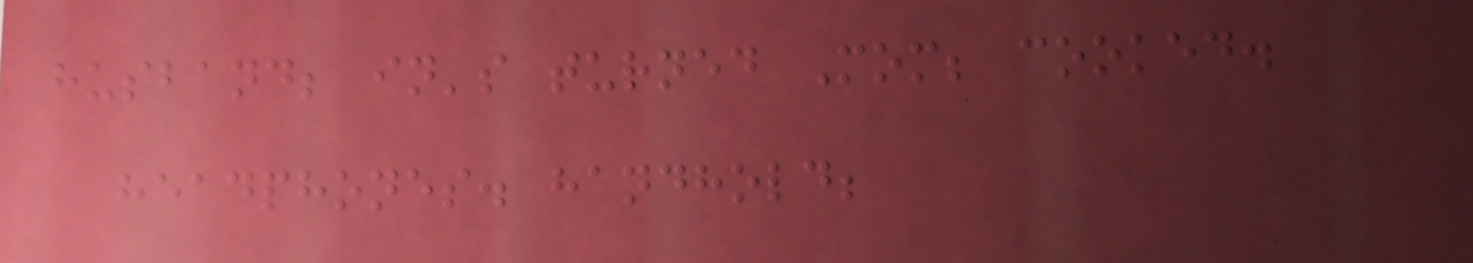husband; in's turned Mom; cooked.
headphones. handhold;
